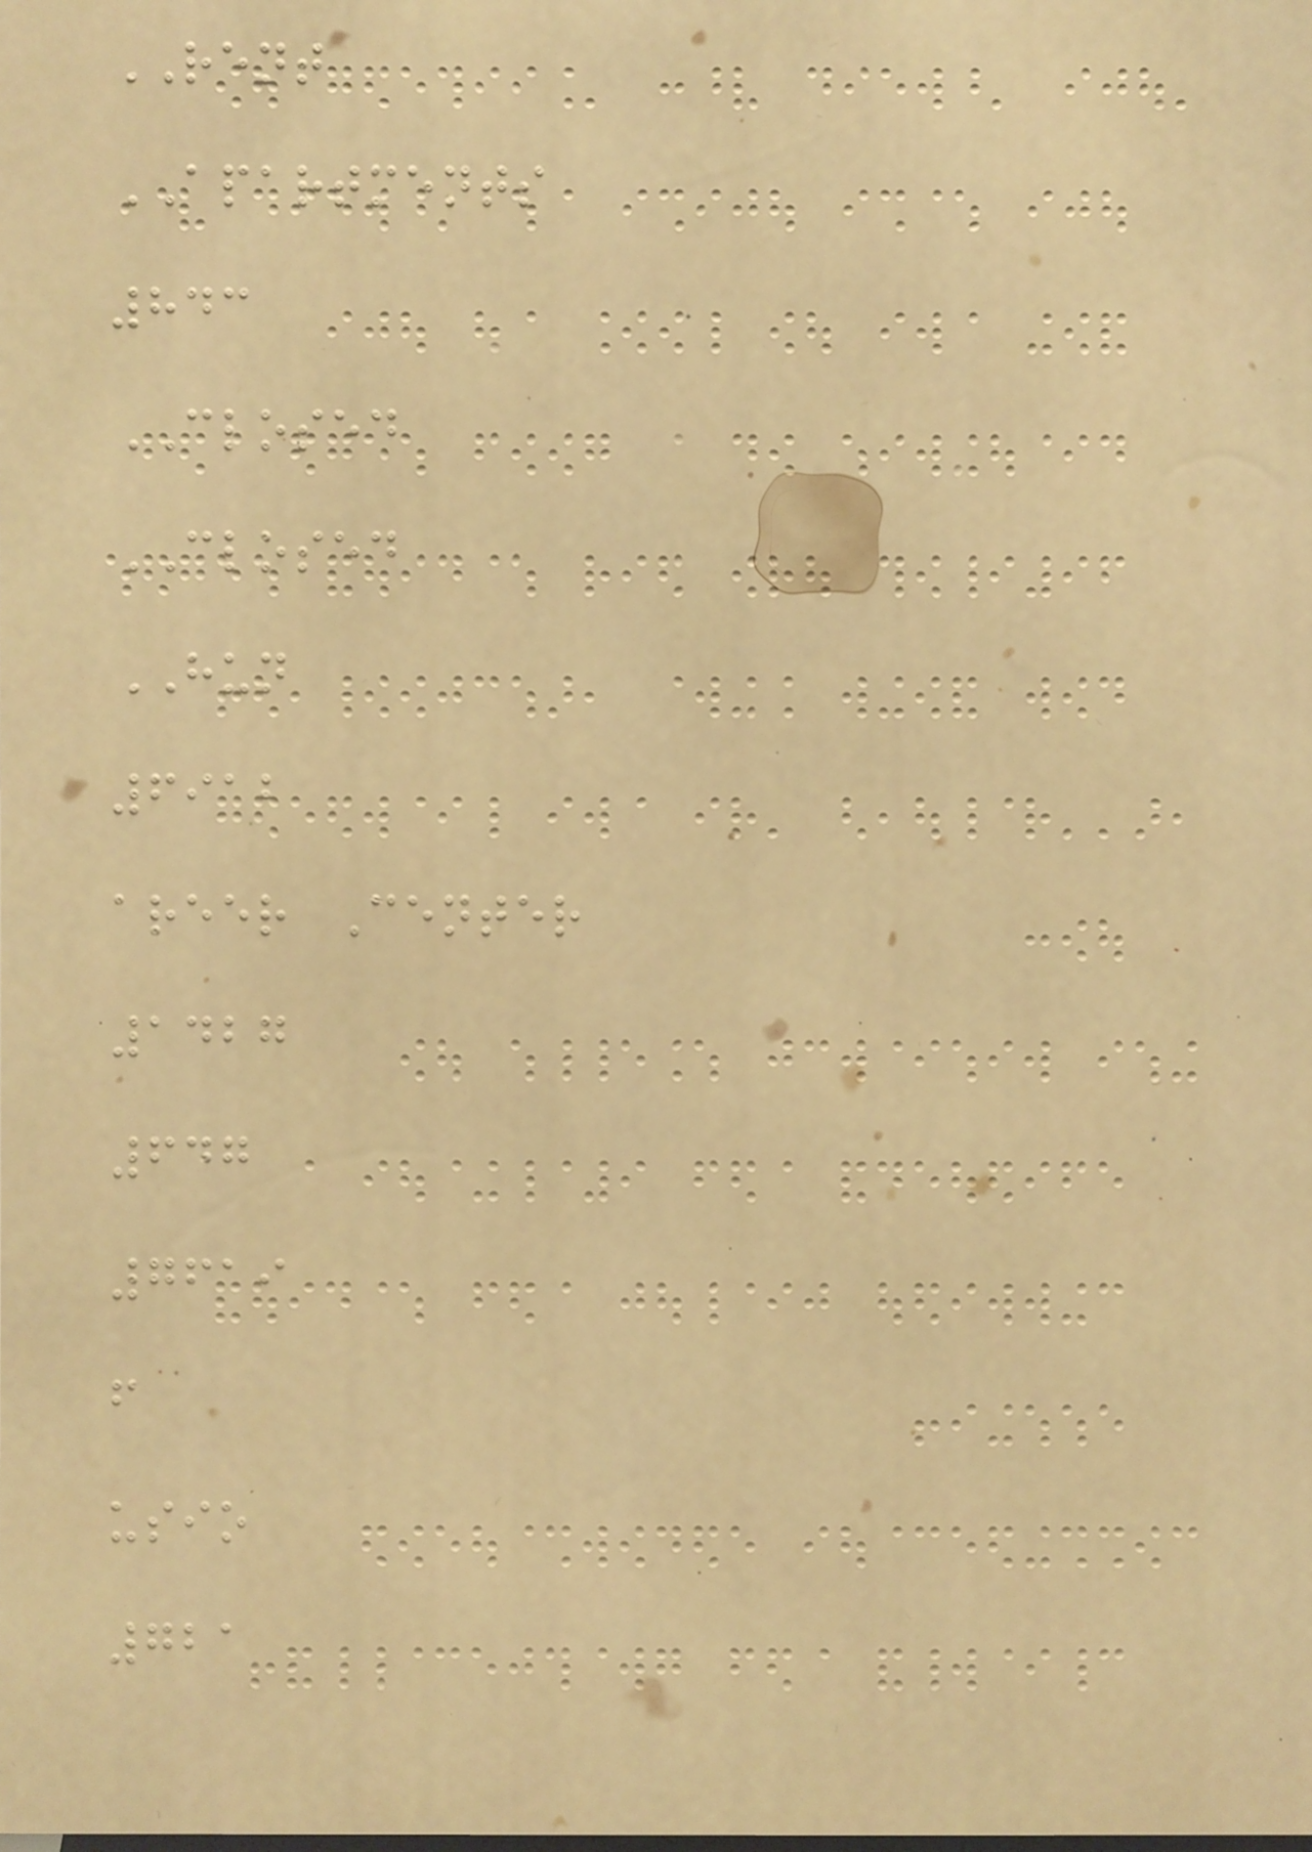RENT
APARTMENTS
843
CLOSED
CLOSED
HUN
6912
areer Center
1427
647
7619
f
usio
721
